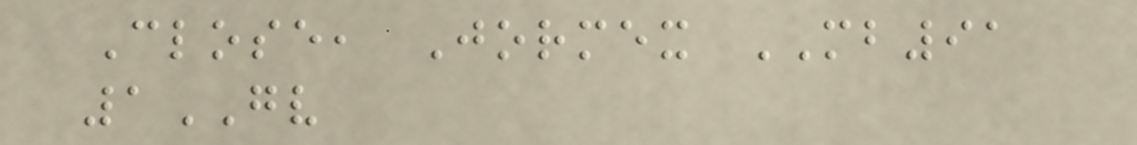Close, Jormex MB91
1GV
